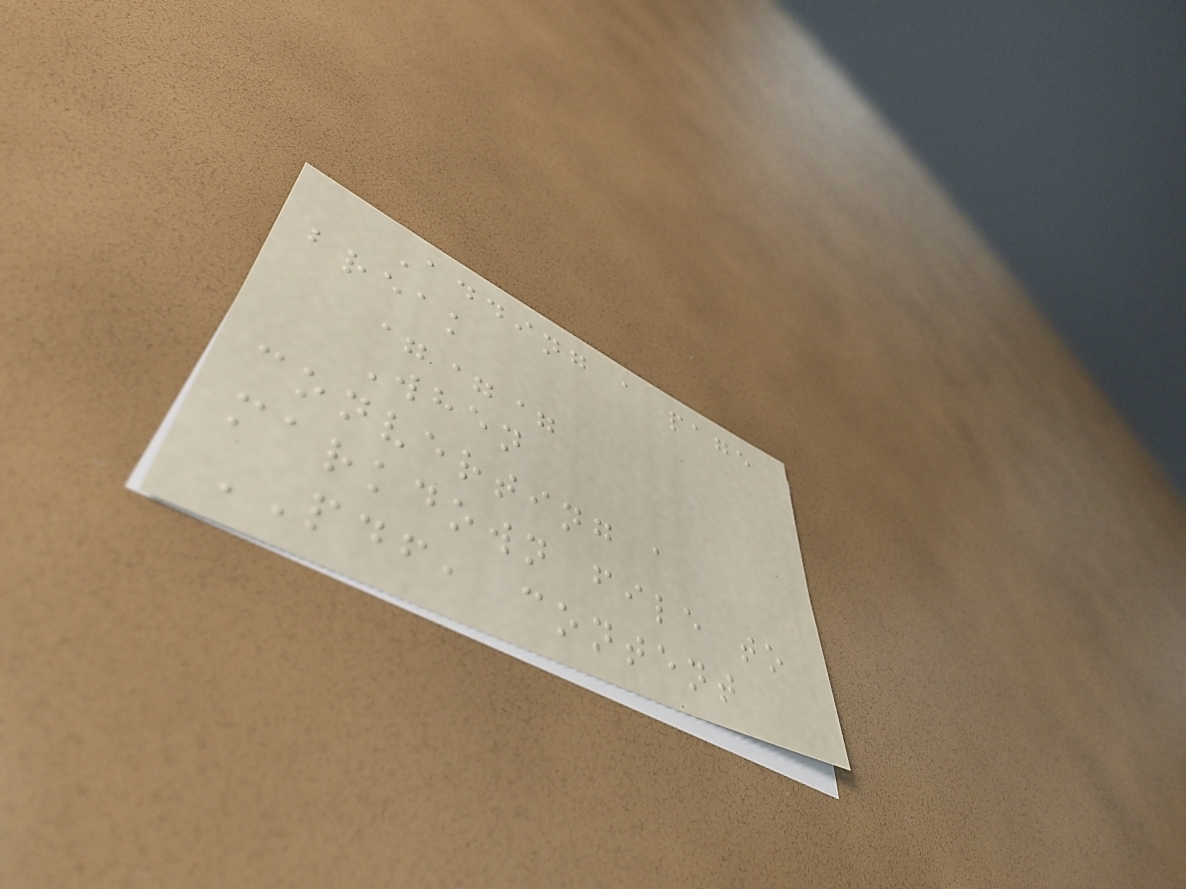Adding a page
break
===
When
converting a
markdown file to
PDF, content
